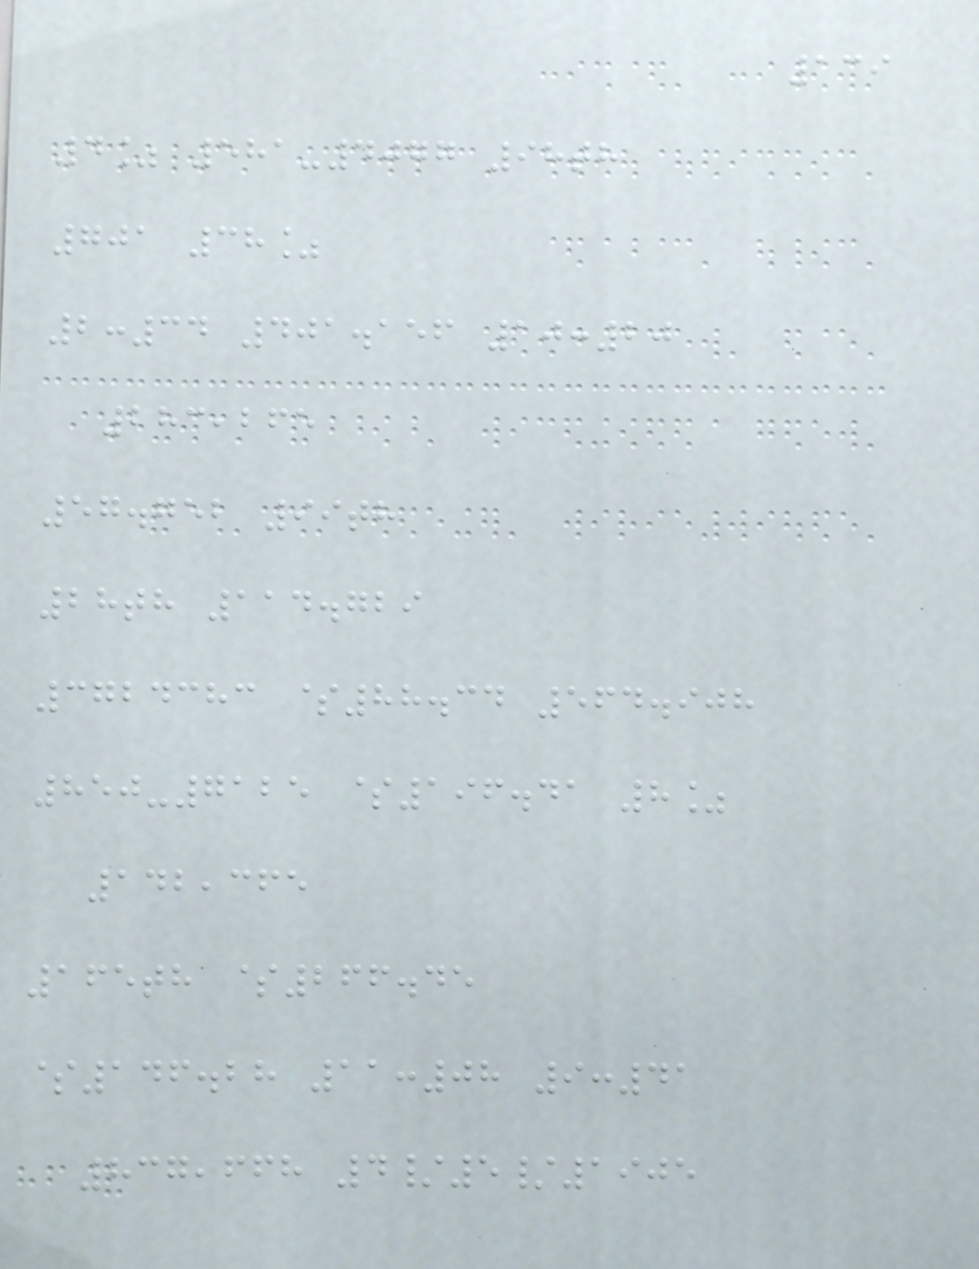139
4% 581-4077 98th
701 38%
2:34 401.156 10:20
283,265
57.752 99th
28th 114.729
3724383 $88.34 564.908
850-7125 $196.41 8%
142,365
165th $266.45
$146.28 11:08 9:41
837,668 4/5/1905
